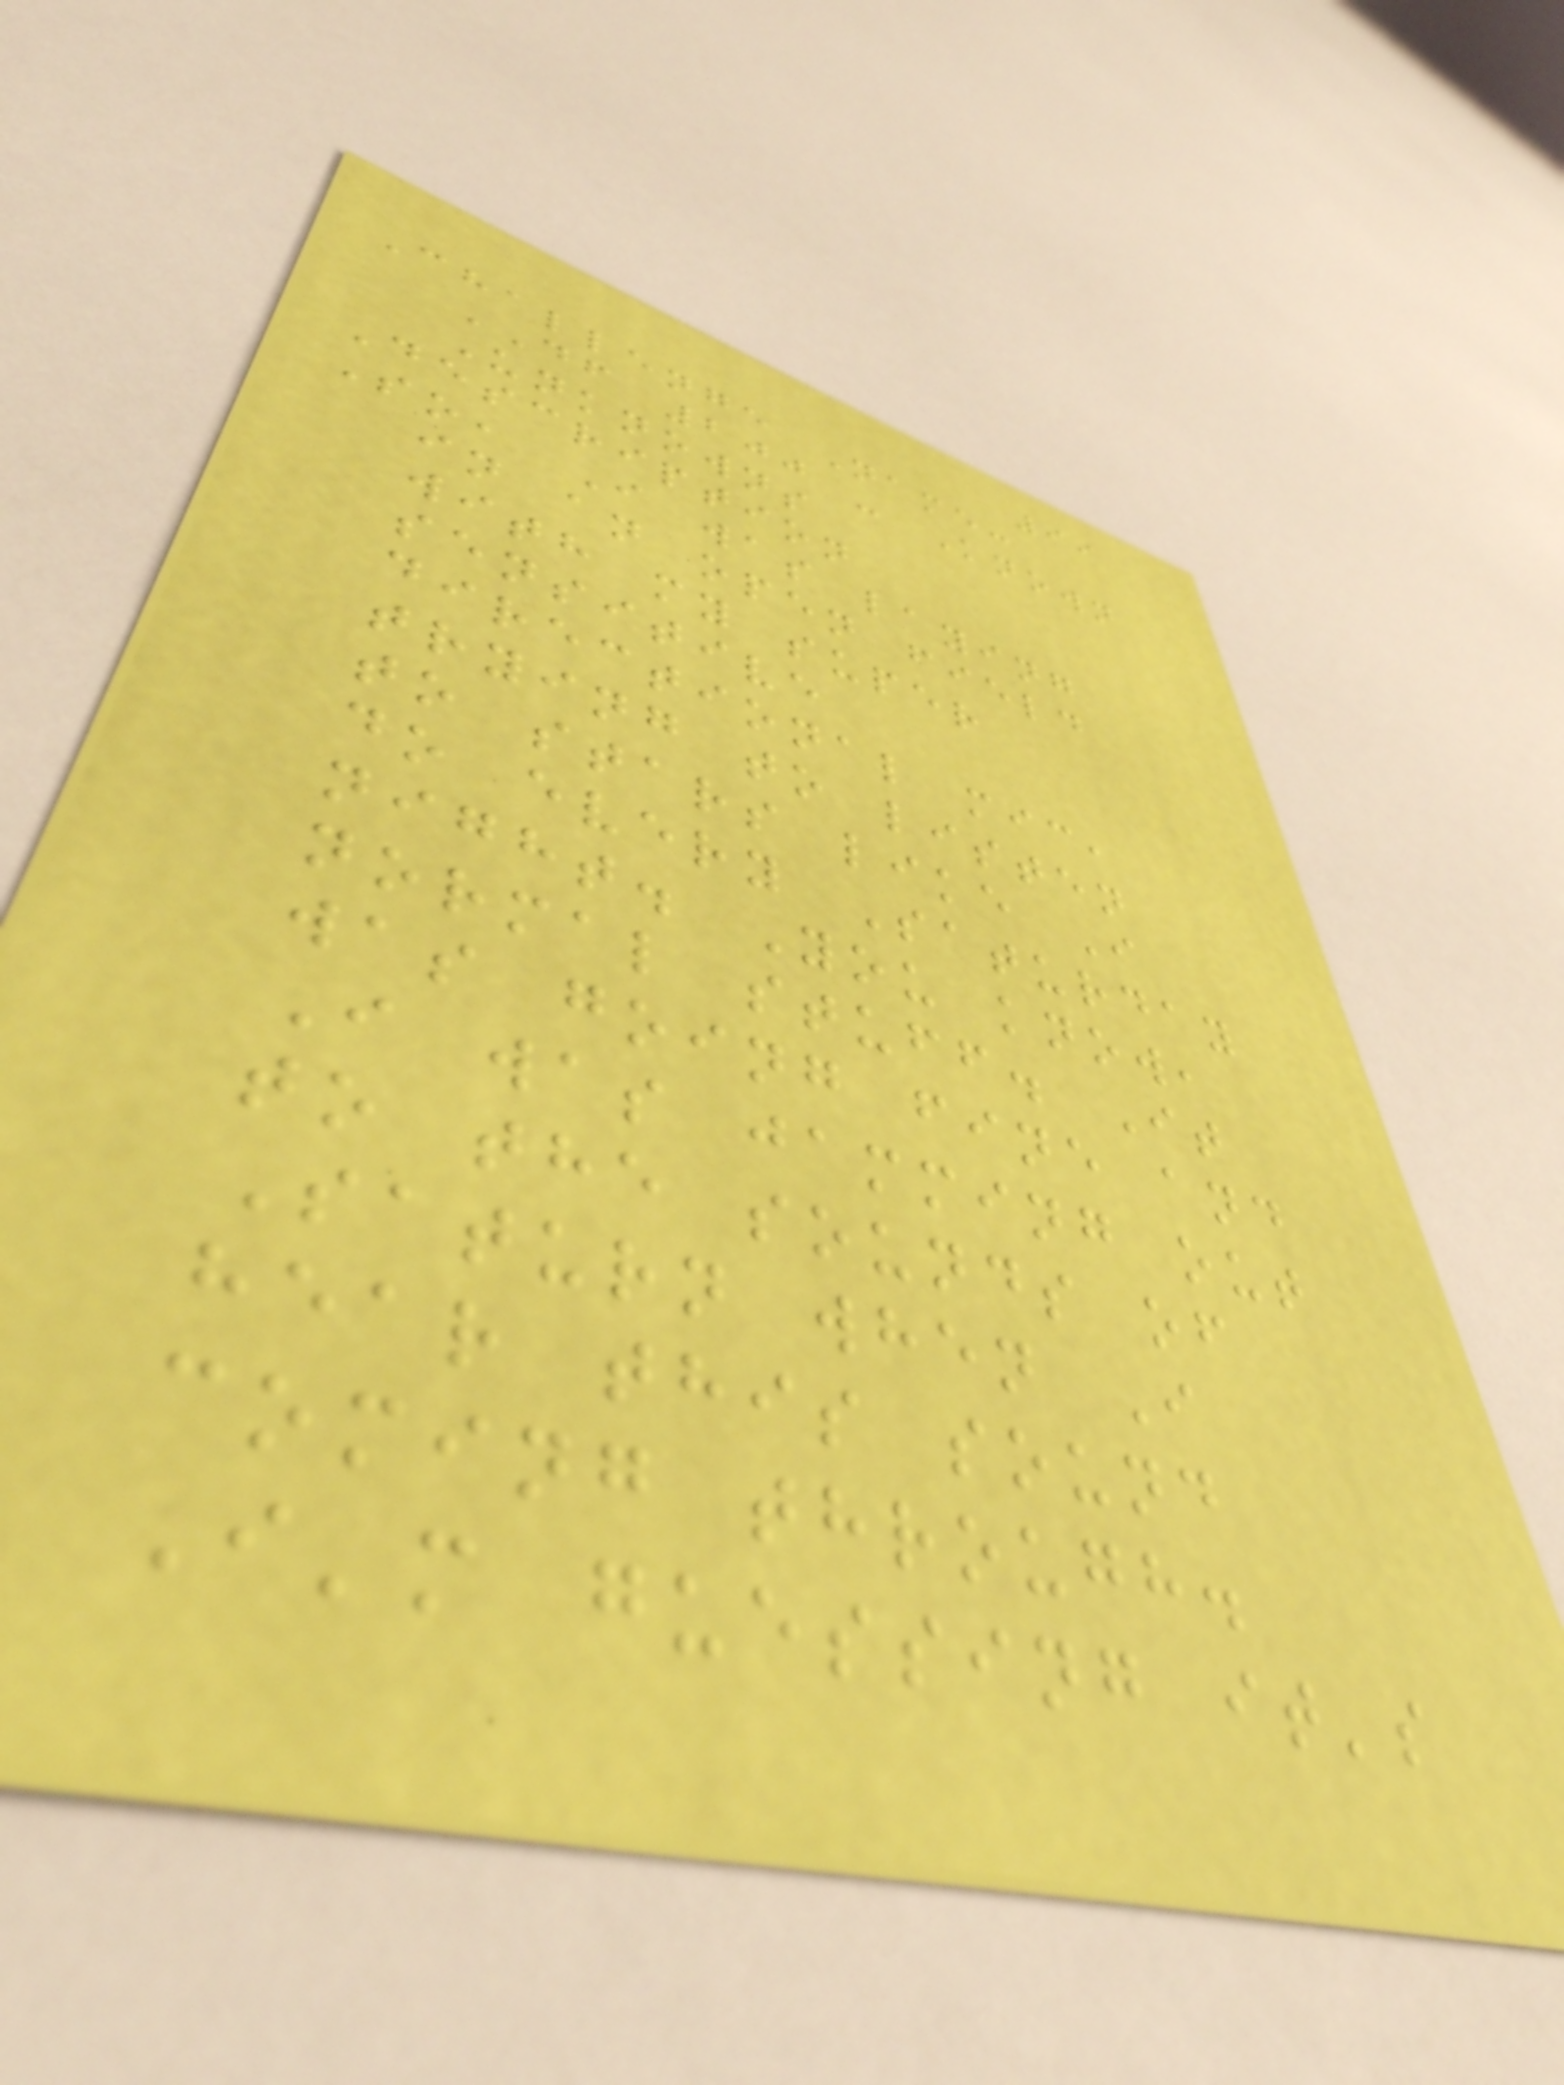99
Challenge Name:
DF 200 - Known
Unknowns
Description
So, I was laying
in an open field
with my super
sensitive
directional mic,
trying to listen
to stars like I
do every Saturday
night. You know,
normal stuff. It
was going fine and
I was jamming out
to the sounds of
Saturn when I
hear this sound
coming through.
I'm guessing it's
